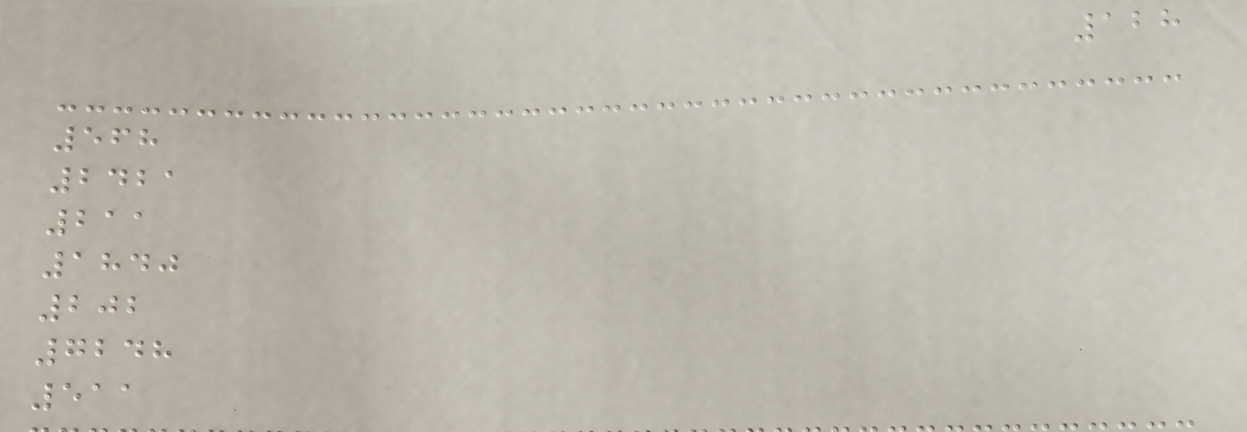128
568
2421
211
1840
202
7248
511
